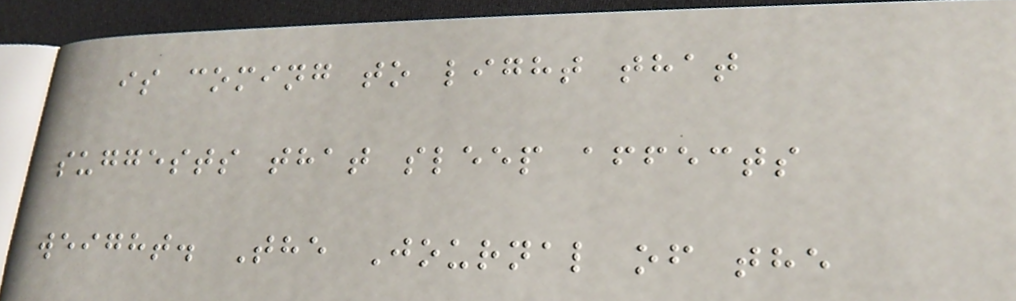is coming to light that
suggests that sleep affects
weight. The Journal of the
